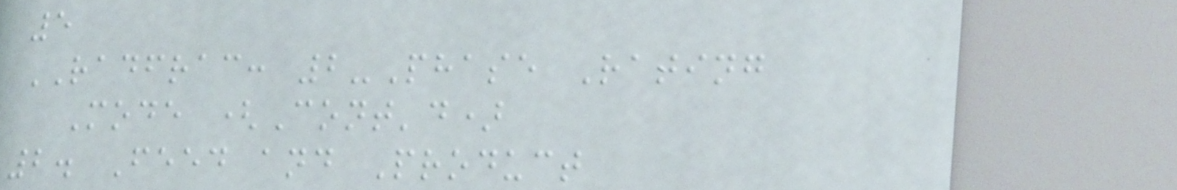5
RADFRAC: 2-Phase Rating
Mode (Cont'd)
2. Feed and Product
